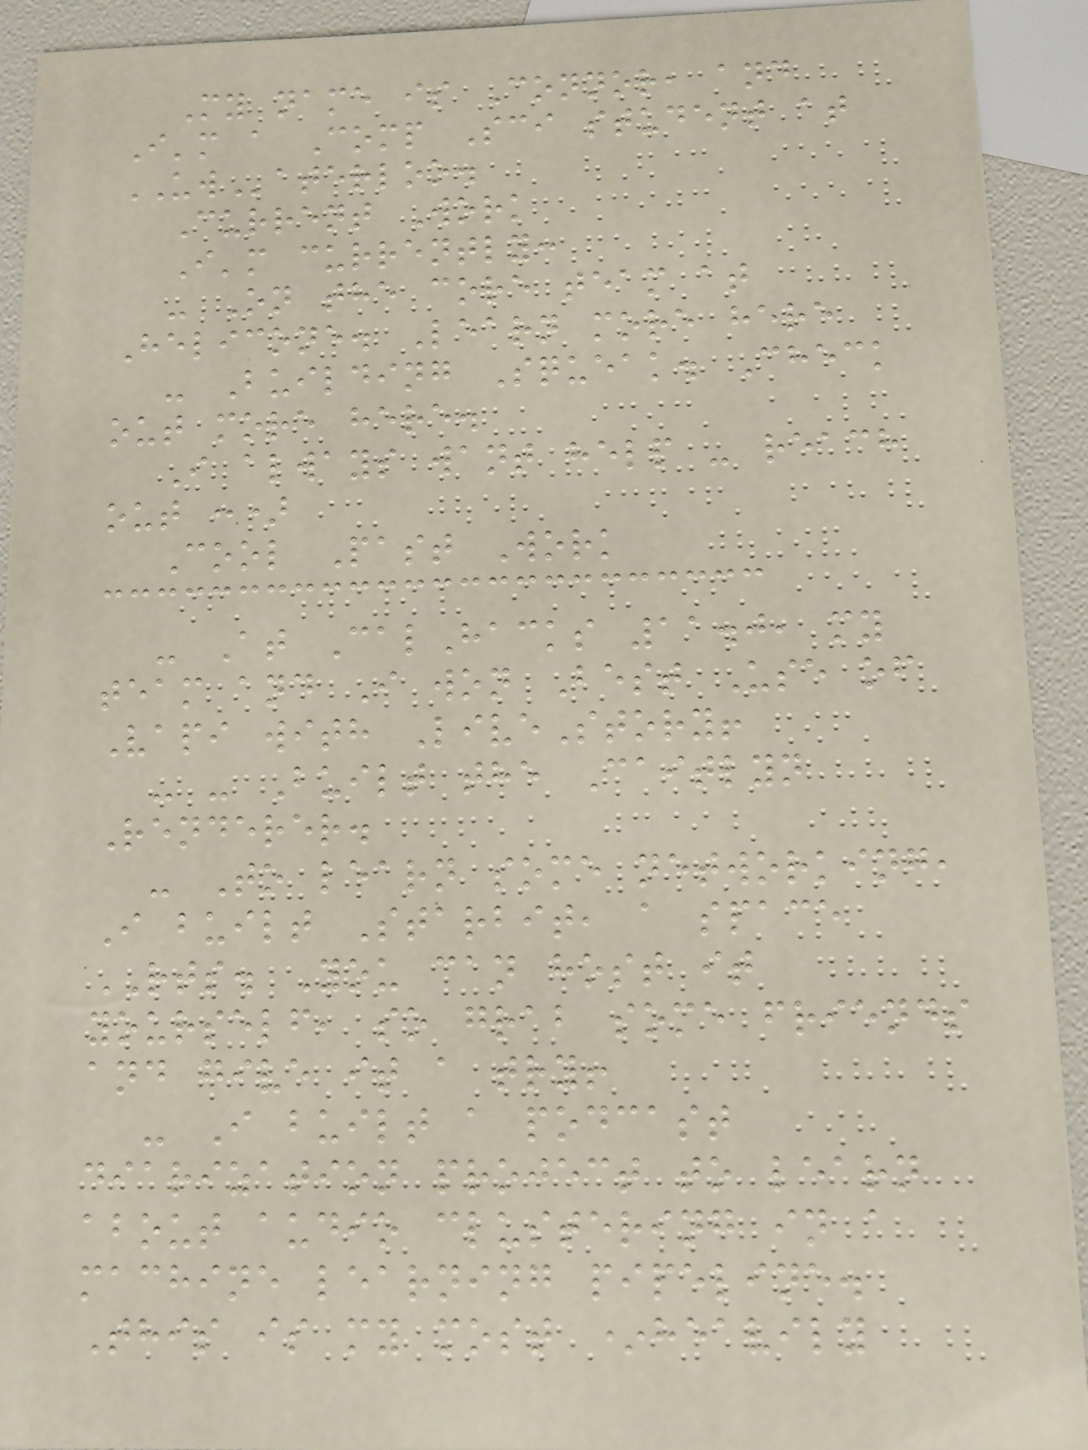My name is Connor, and
I'm a Comp Sci student at
UWaterloo.
Current Work
I'm currently:
- On the core team at
Helicone. Learn more here
- Building Squeak. Check
out more here.
I always want help - reach
out :)
Cool Past Work
- At CalHacks 11.0, my
team and I won Best Use of
Vapi with LiveStory!
- - Built the Caitlyn
Renderer.
- To learn some networking,
I built Starbit, a space
RTS. You can host it
yourself, so grab some friends
and give it a try!
- I built a podcast
diarization project to learn
about audio clustering in a
machine learning pipeline.
This is my most *heavily
